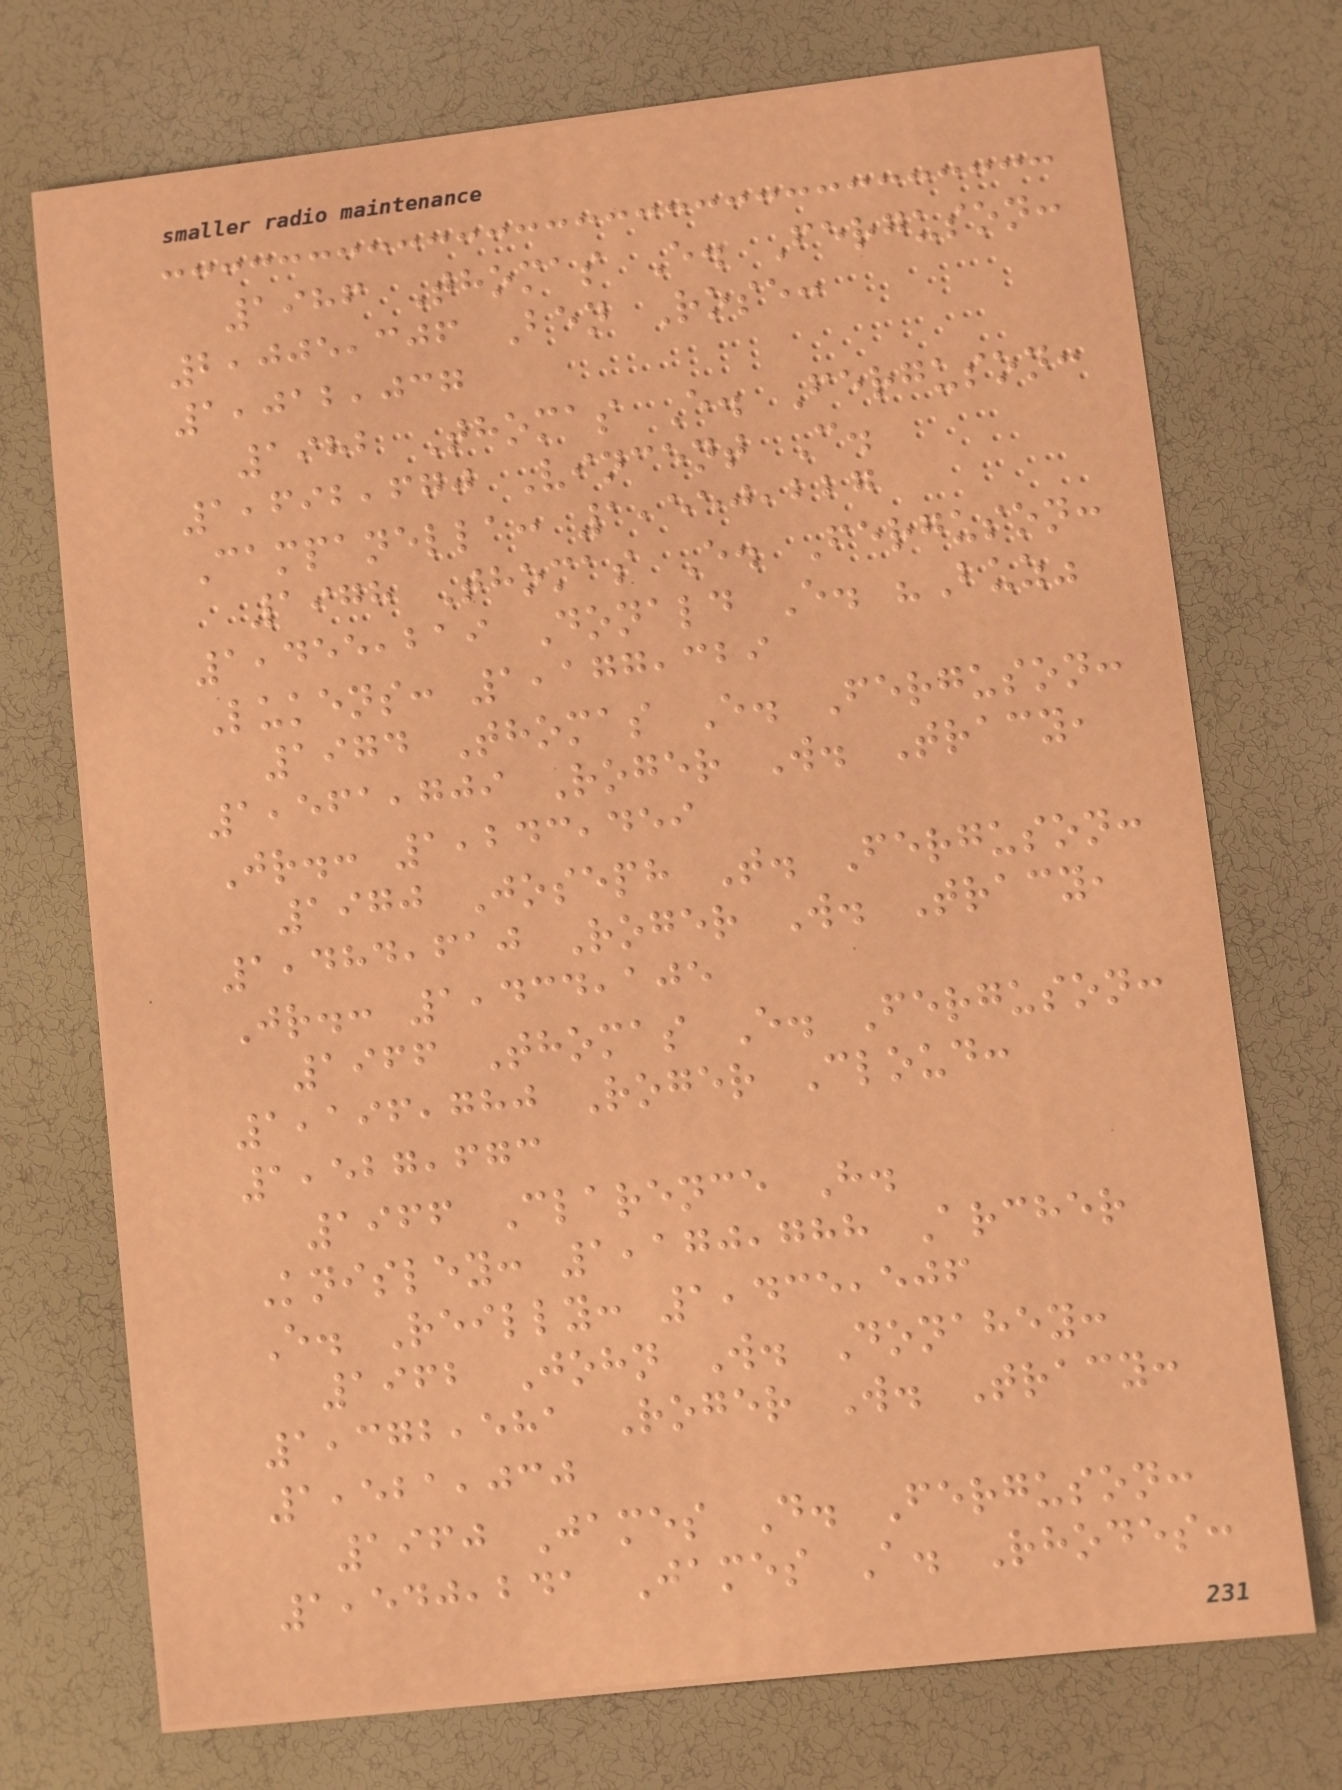1986 Thomas E. Ferguson:
2,005,306 Ben Rose:
1,012,037
1982 Thomas E. Ferguson:
1,692,670 Vincent C.
Campanella: 1,550,227
1978 Thomas E. Ferguson:
1,455,219 Donald E. "Buz"
Lukens: 1,177,329
1974 Thomas E. Ferguson:
1,561,709 Roger W. Tracy,
Jr.: 1,243,459
1970 Joseph T. Ferguson:
1,484,610 Roger W. Tracy,
Jr.: 1,434,105
1966 Thomas E. Ferguson:
1,196,780 Roger Cloud:
1,527,673
1966 Clarence H.
Knisley: 1,170,788 Archer
E. Reilly: 1,435,506
1962 John W. Donahey:
1,372,581 Roger W. Tracy:
1,521,030
1960 James D. Ferguson:
1,540,241 James A. Rhodes:
